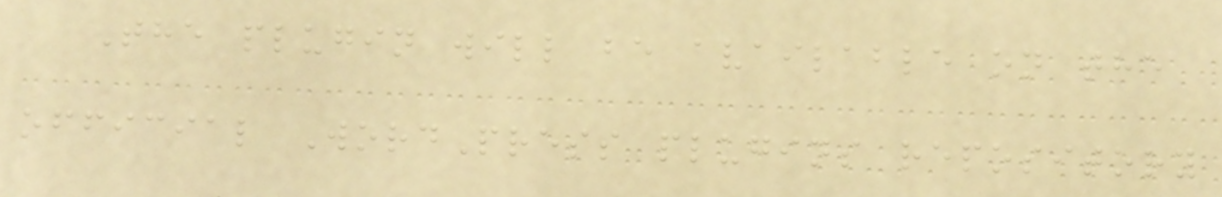The plugin will be available on the
official WordPress plugins repository
